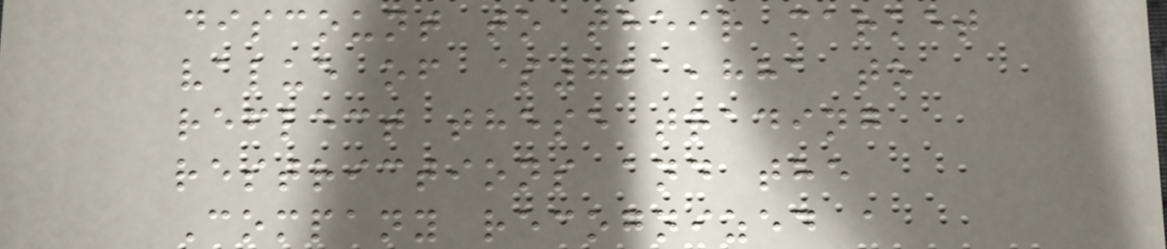discount to their market
value of $721,881 to
reflect these trading
restrictions and the
Company recognized a
